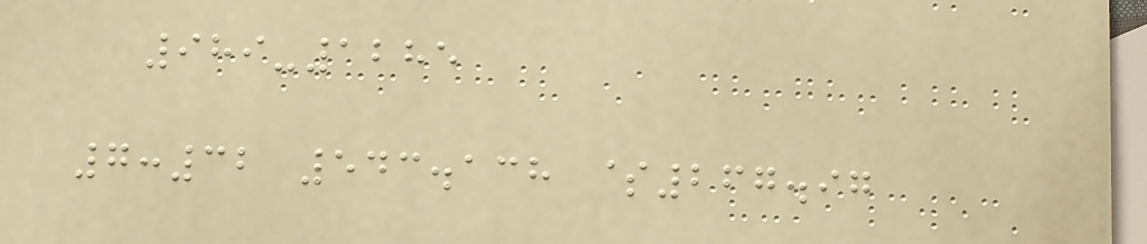989-1285
7:32 543.138 $267.97
